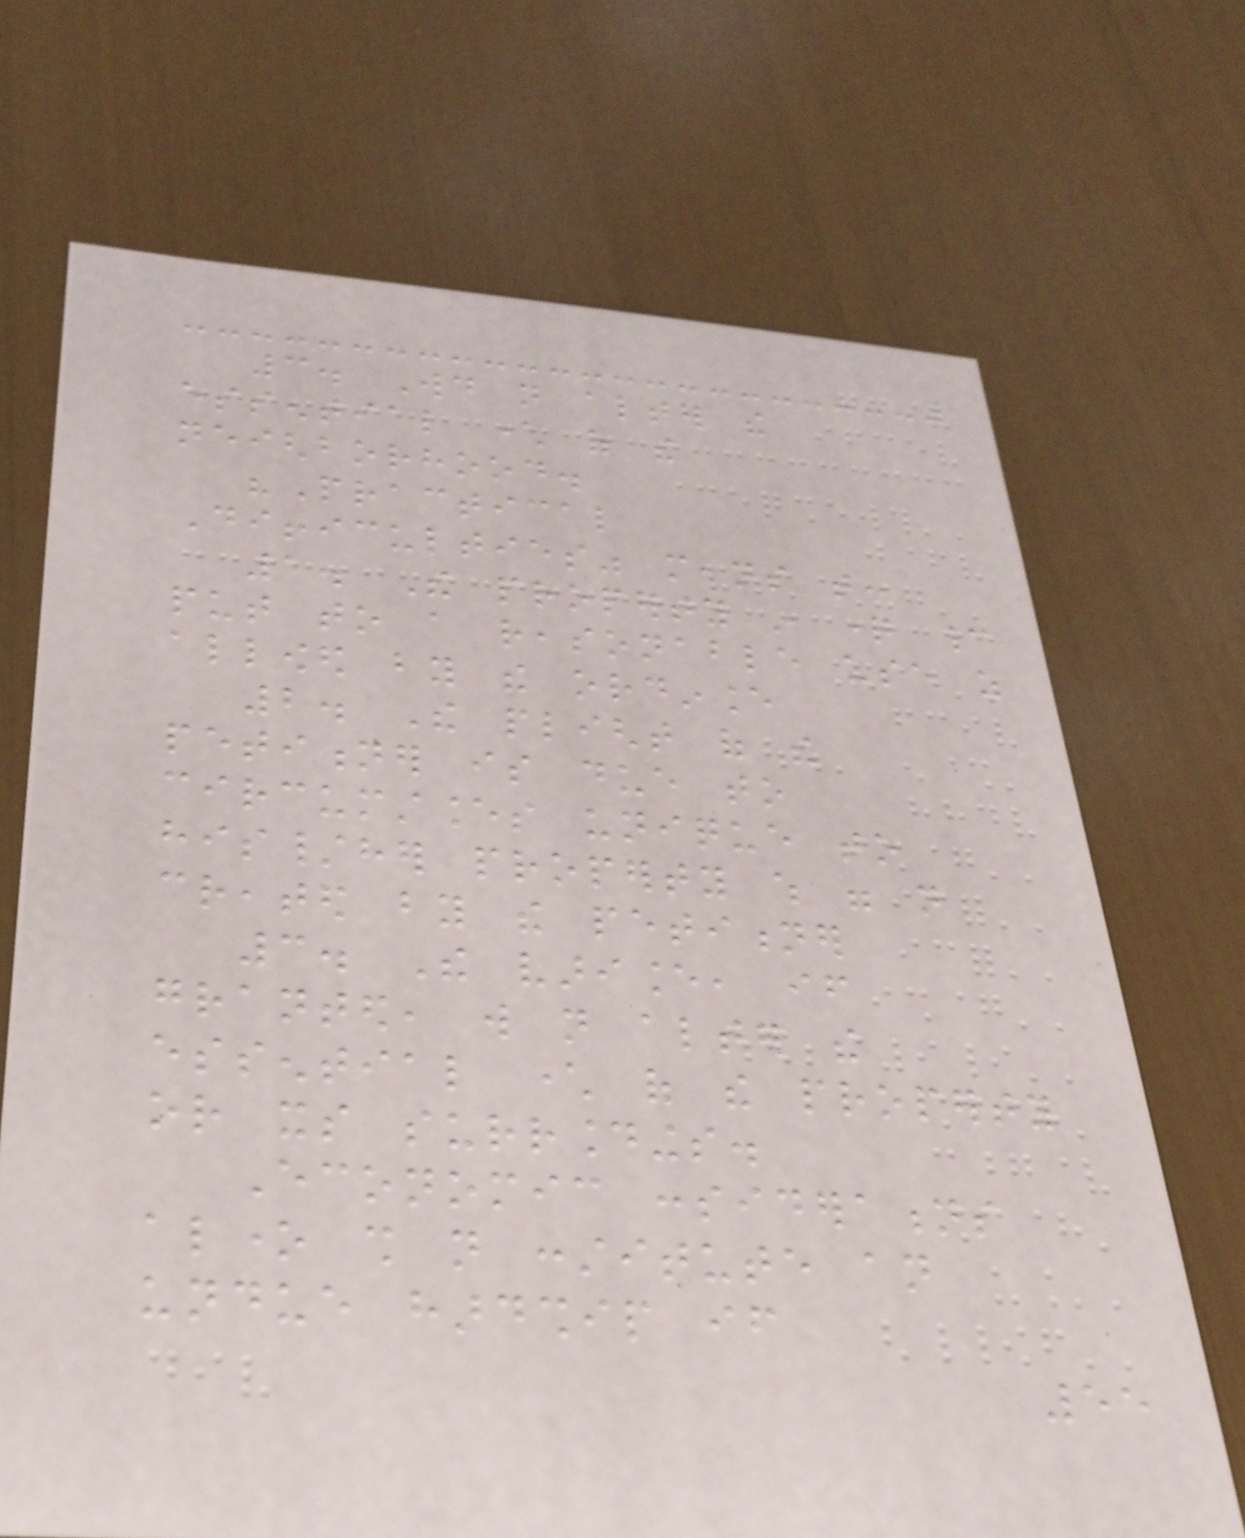3. Would not alter the
essential character of the
neighborhood.
"Practical
Difficulties" means that:
1. The property in question cannot
put to a reasonable use as
allowed by the ordinance
2. The plight of the
petitioner is due to
circumstances unique to
his/her property which were not
created by the petitioner
3. The variance, if
granted, will not alter the
essential character of the property
or its surroundings.
Economic considerations
alone shall not constitute an
undue hardship if
55
